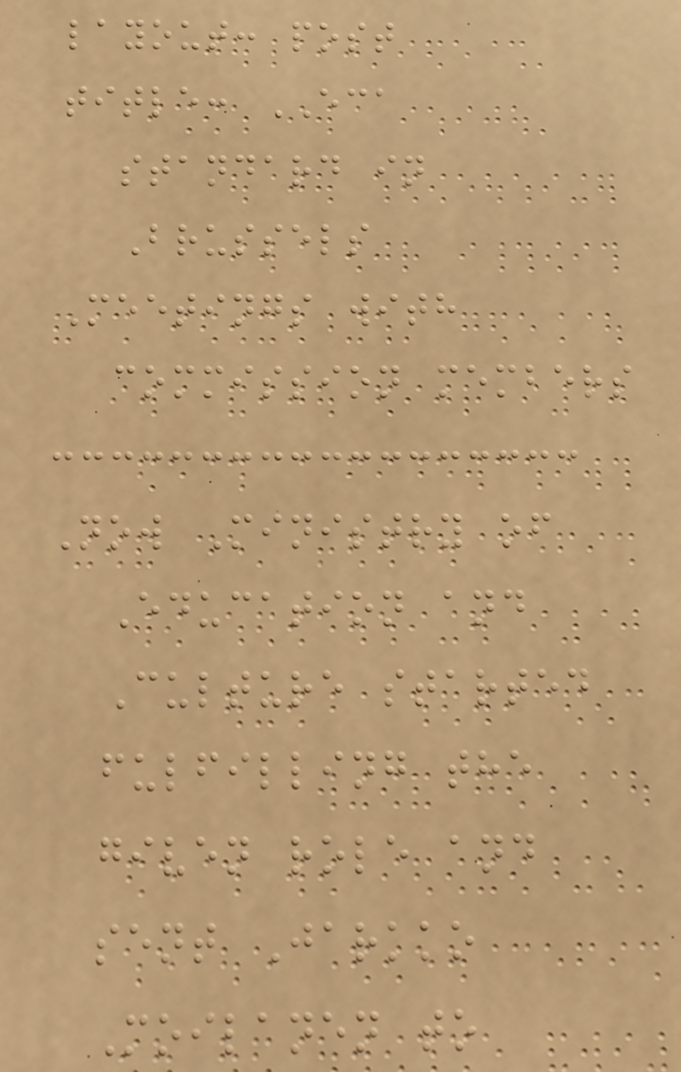layout: post
title: ECA
standard in
Brussels
Meetings with
commission members
Now Ministry of
Education and
Culture started
fulfilling the
given role and
sent Jarkko
Moilanen to
